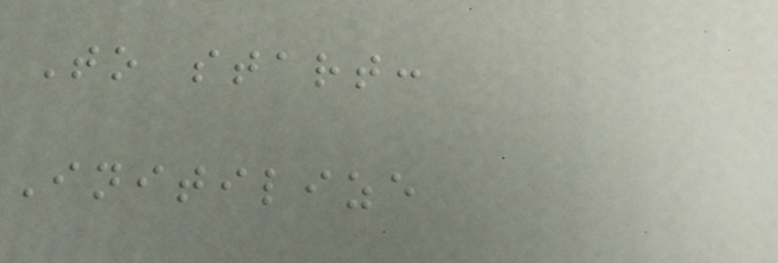To start:
Initilize
